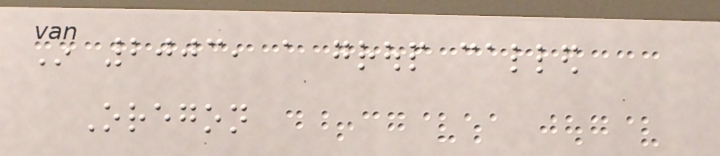In 2003, a group called
Oregon
